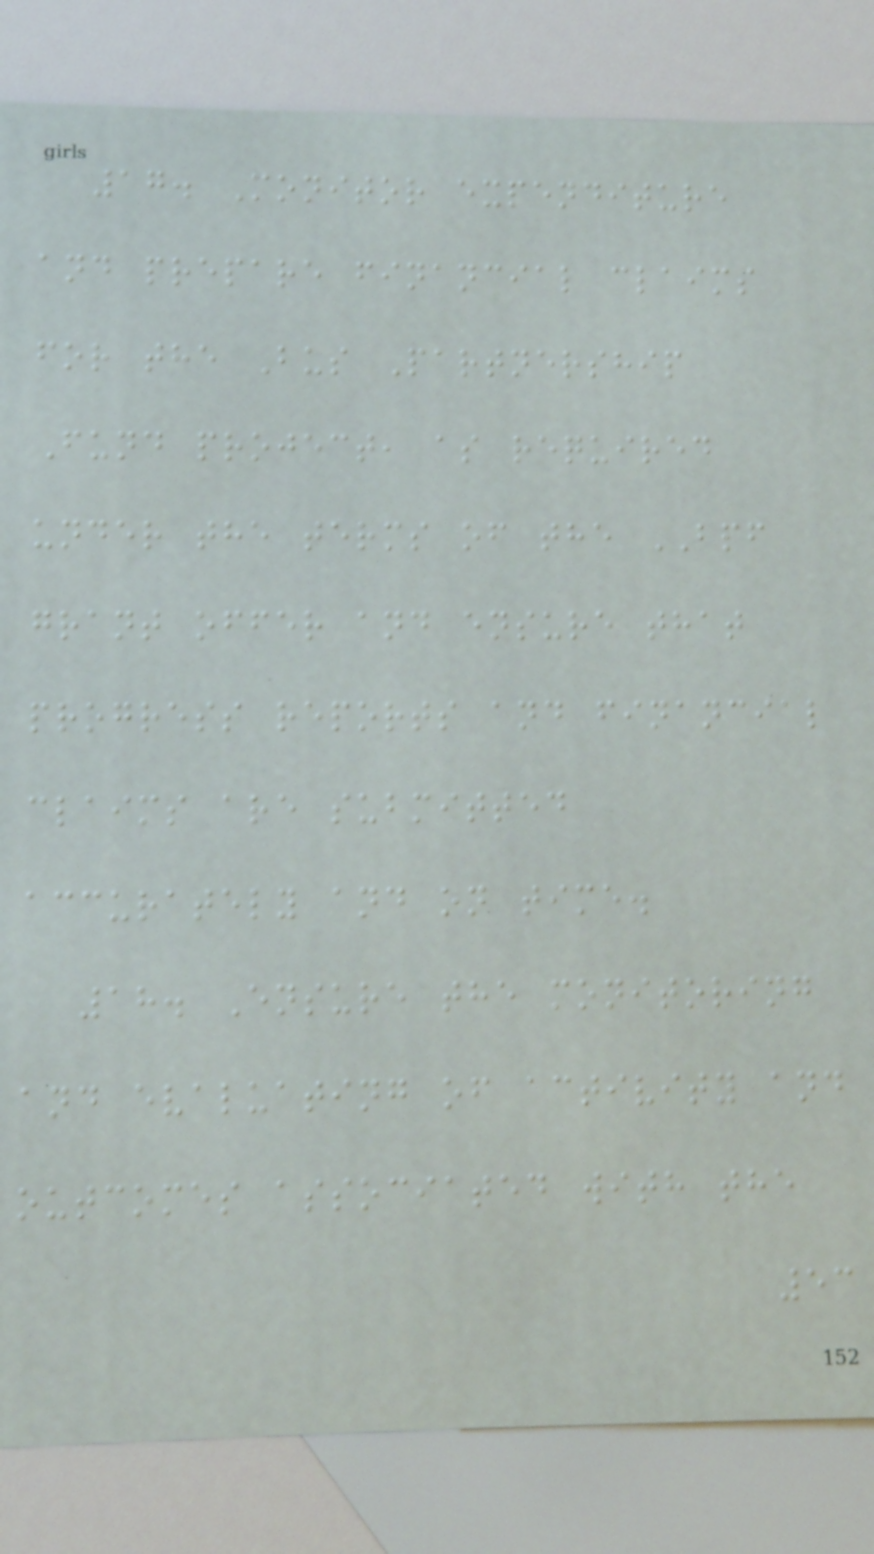17. Monitor expenditure
and prepare financial claims
for the Bus Partnership
Fund project, as required
under the terms of the BPF
grant offer and ensure that
progress reports and financial
claims are submitted
accurately and on time.
18. Ensure the monitoring
and evaluating of activity and
outcomes associated with the
53
